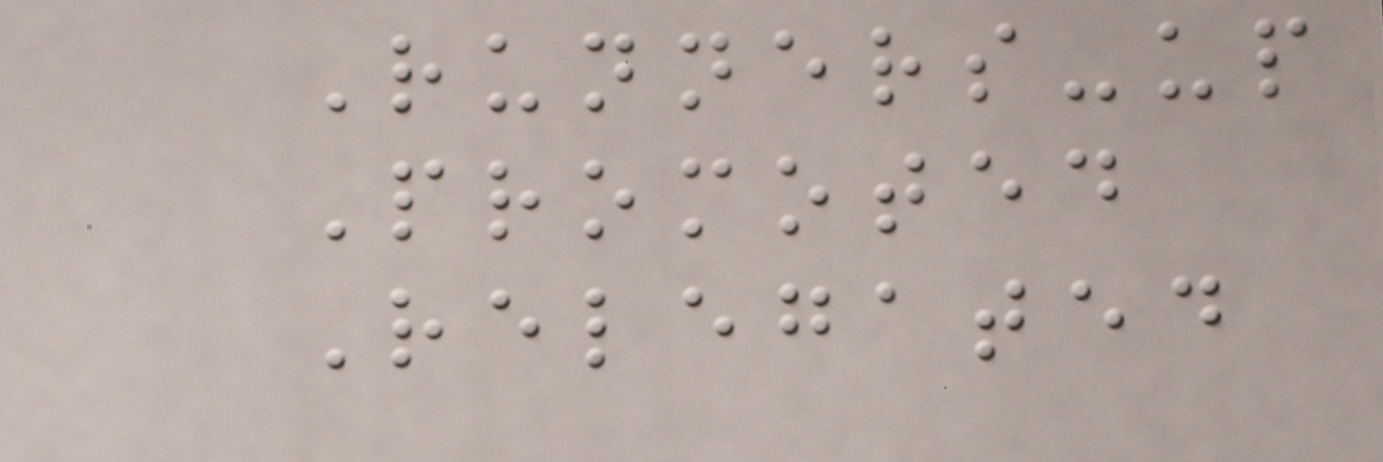Runners-up
Promoted
Relegated
